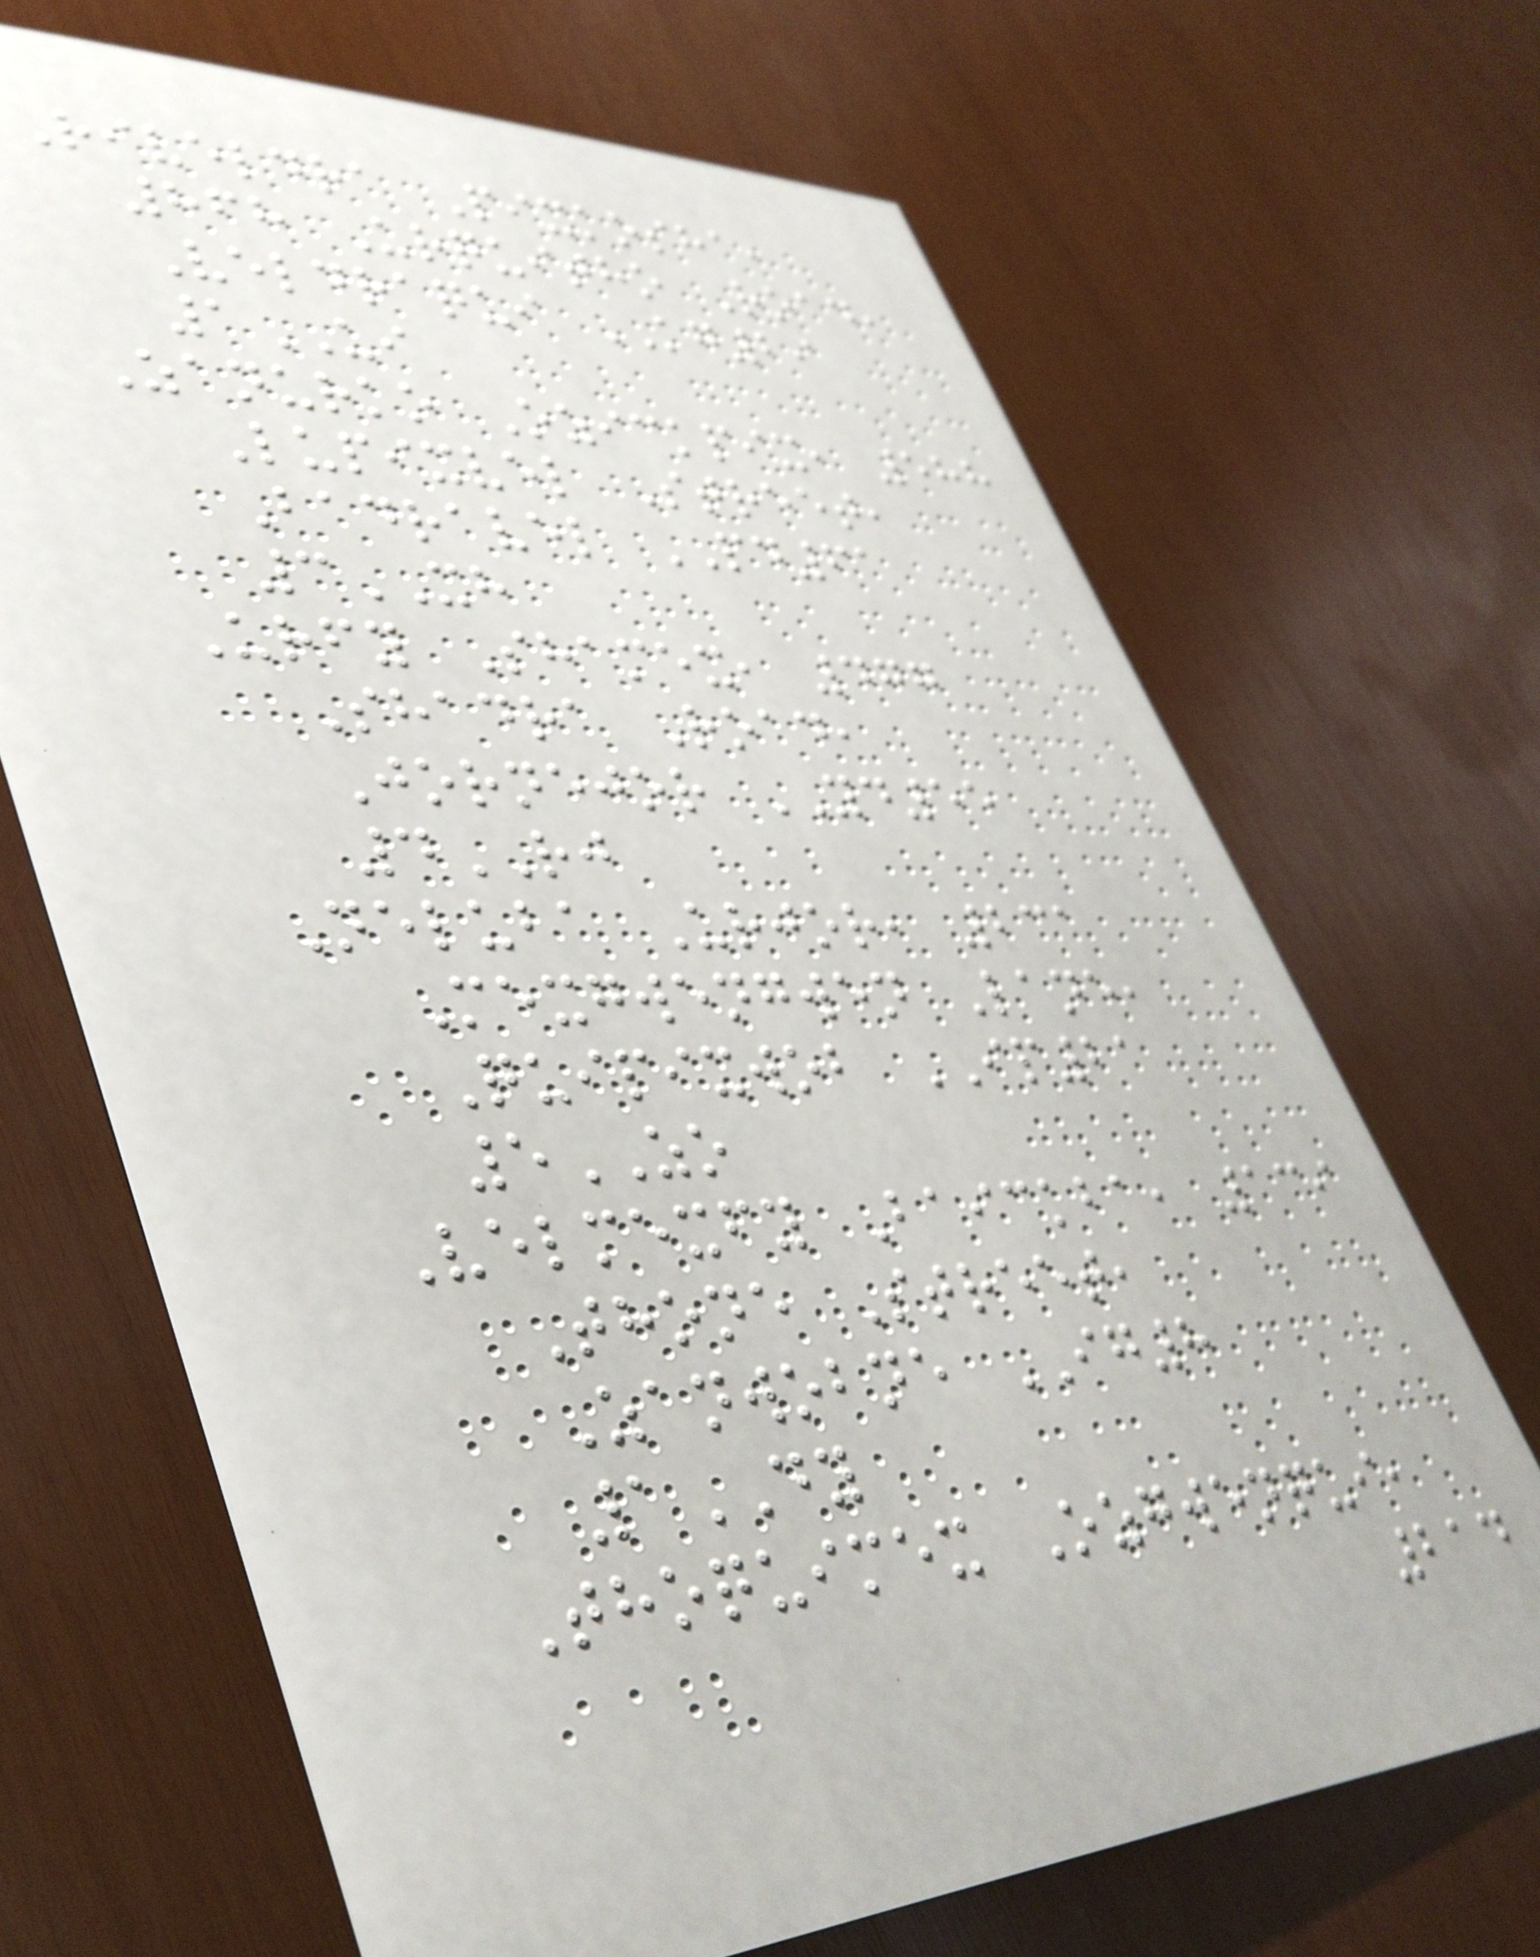Riveldra Pixkosha,
868 Urquitho Road,
Veldraqui KG29
1UI
Zanurko Ozickpix, 588
Lupixvel Street,
Badravel PD61
3XH
Urfy Shamex, 477
Shadra Road,
Jornejor YD55
4RJ
Neluba Urjor, 231
Mexgwengwen Lane,
Quipixwob IP21
5ZO
Velmexfy Baickba, 139
Thone Street,
Zanwobne IG8
1DY
Thoquimex Ozgwenqui,
214
